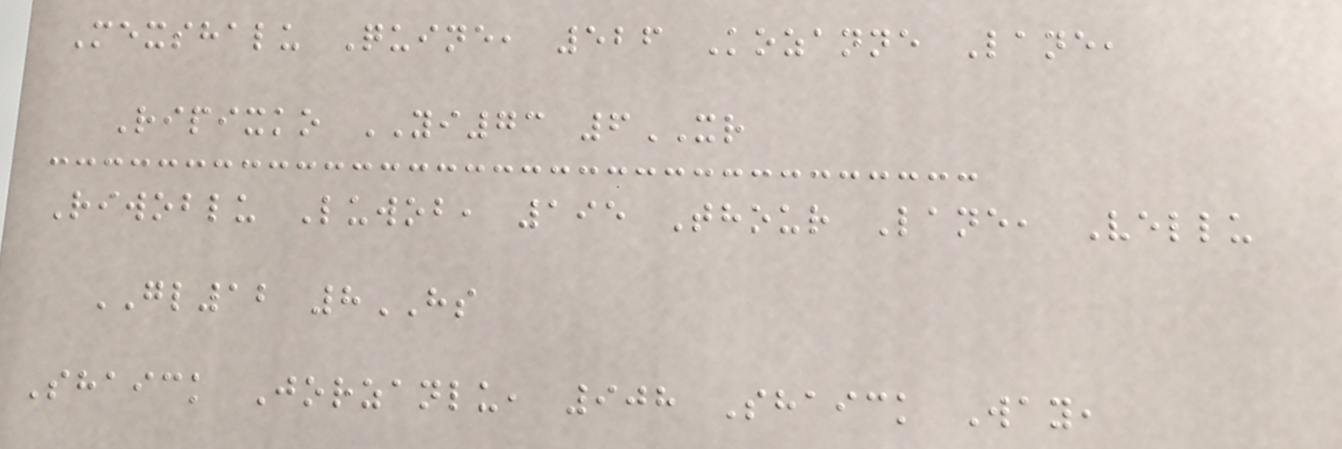Mexshalu Quine, 526 Kozanne Lane,
Ripixko YI73 6XR
Riwoblu Luwob, 195 Thour Lane, Vellu
GL12 8HS
Shaick Jorzanlu, 908 Shaick Way,
